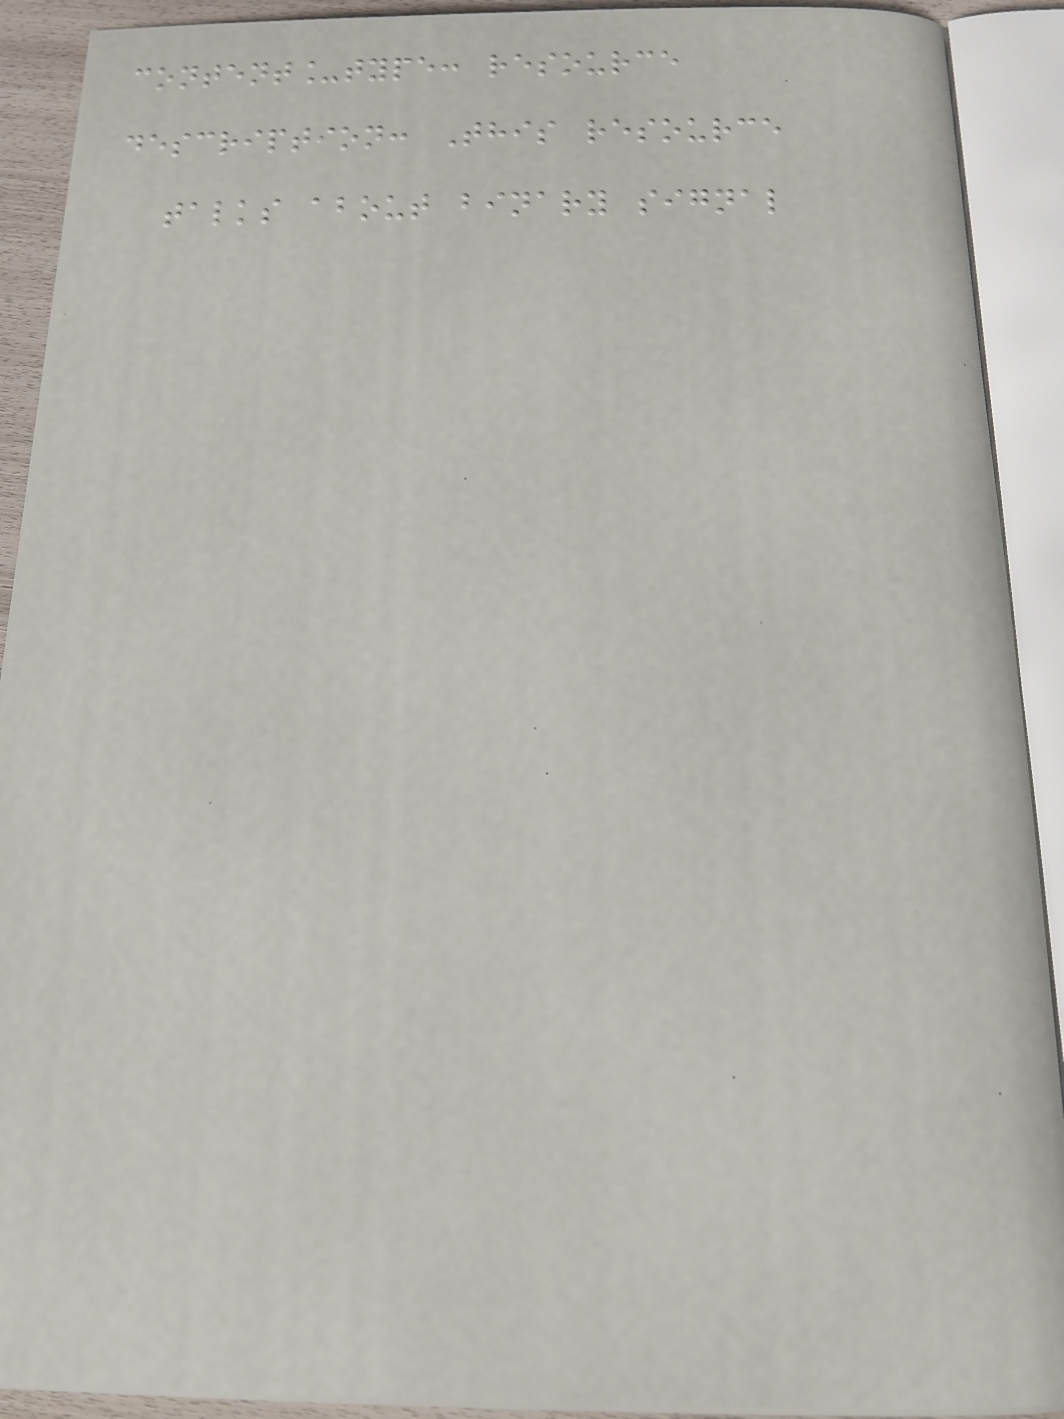content_type: resource
description: This resource
talks about binary signal
